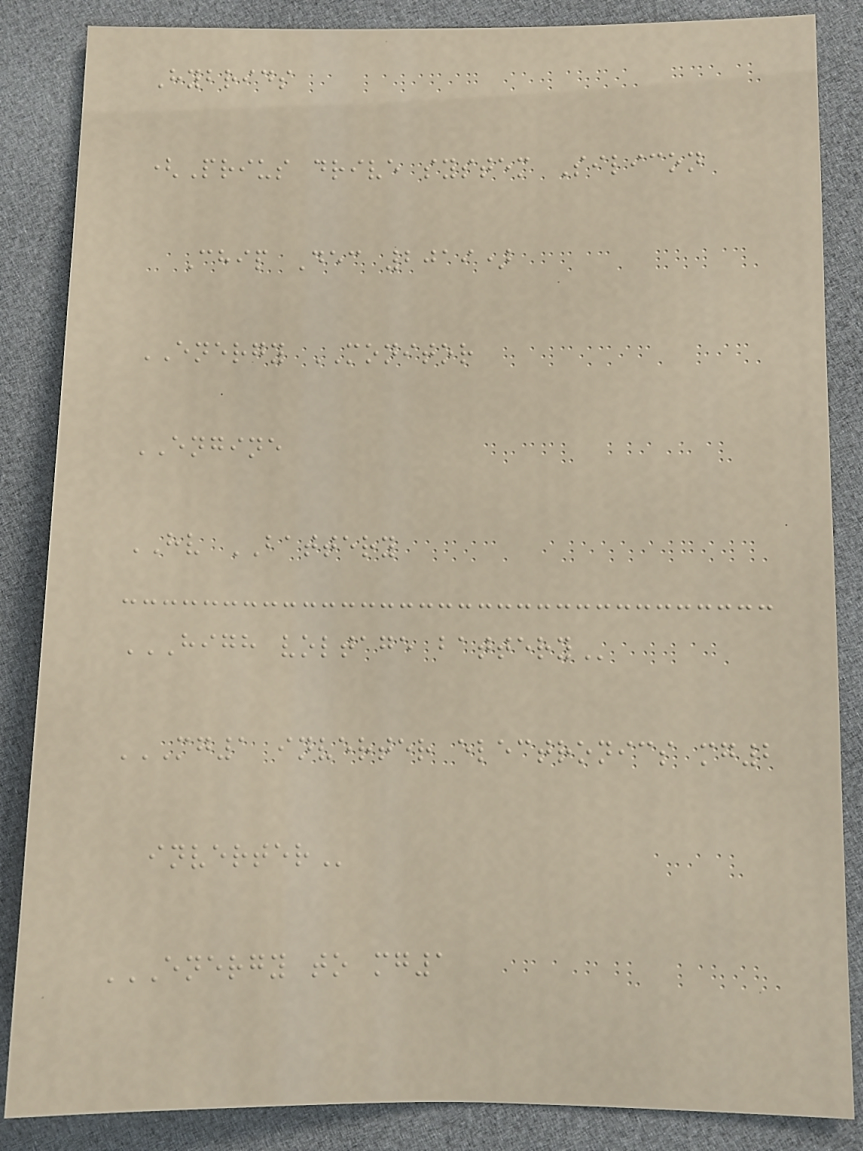Hybrids
(Prius drive system Silicon
Chip Dec 2019)
ENERGY MONITOR
ENGINE
HV BATTERY
HIGH VOLTAGE BATTERY
MG1 INVERTER ELECTRONICS MG2
INVERTER
ENERGY TO MG1
